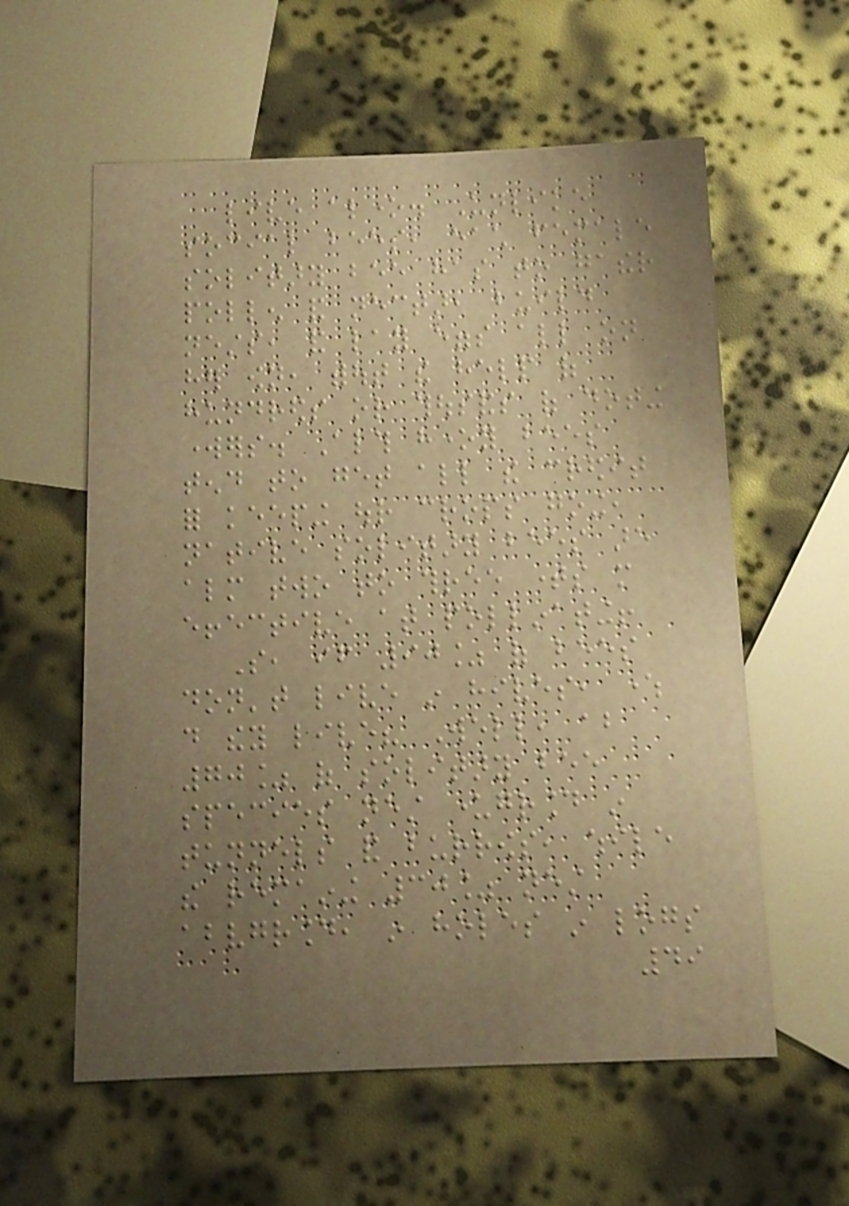live alone. Unlike
social bees, each female
solitary bee has to gather
pollen and nectar, build
nests, and lay eggs all on
her own, without the help of
hundreds or thousands of doting
workers. Although honey bees
tend to get all the credit
for keeping our crops going,
native solitary bees are
almost two to three times more
effective at pollinating!
So, if 90% of bees
don't live in hives, where
do they live? Well, about
70% of solitary bee
species nest underground in
tunnels and burrows, while
the remaining 30% nest
aboveground, in holes in logs
49
